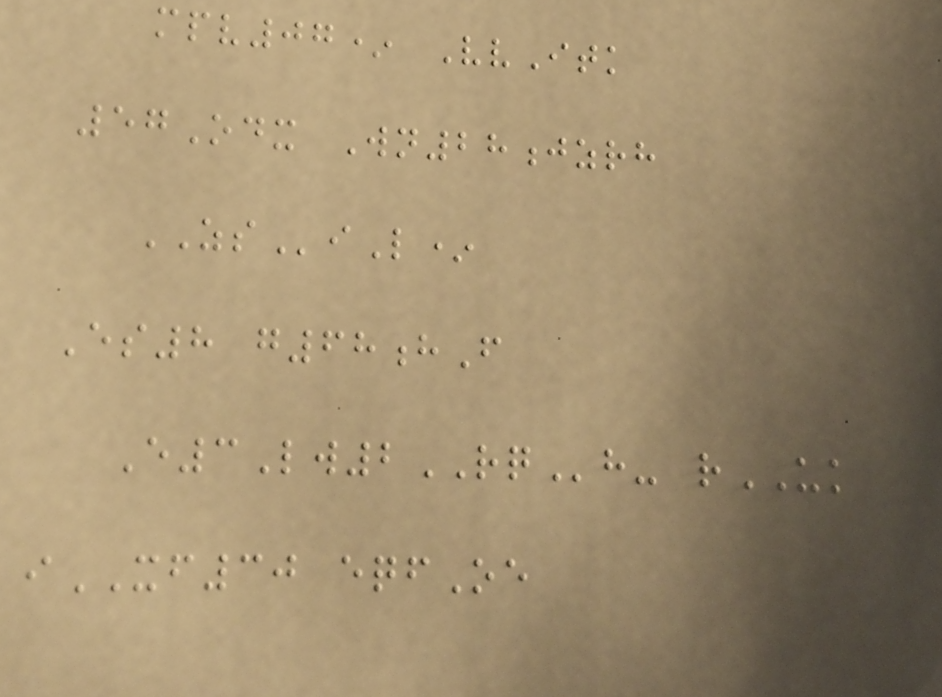mpv07* VvItk
57Odx Wn28jzrh
ZSiL*
Es8 g68hF
E3Lw2RQh- rUK
iXF30 eqfOe
